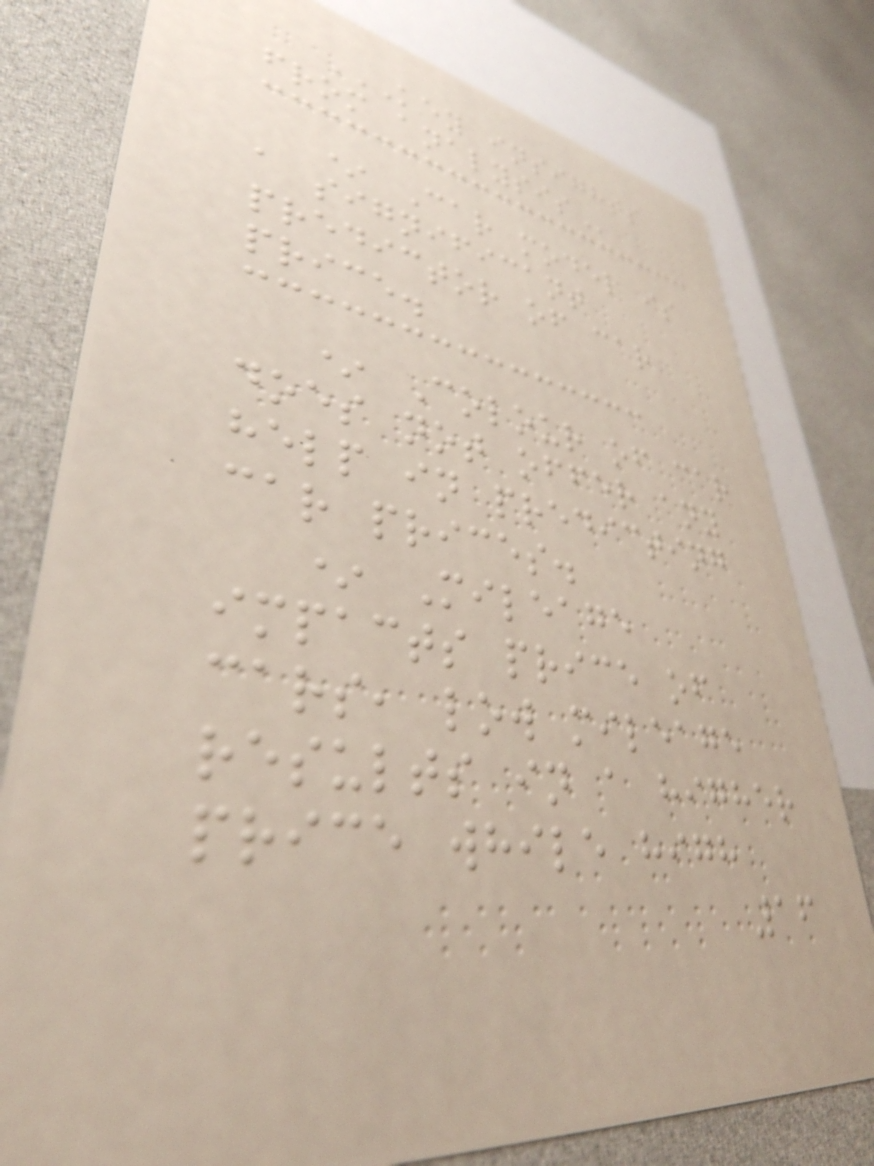KEY INSIGHTS
FROM ANALYSIS
* Car model is
a significant
predictor of car
price.
* Colour of car
does not offer any
help in predicting
car prices.
* Mileage
impacts price of
cars, low mileage
results in a higher
price while high
16
